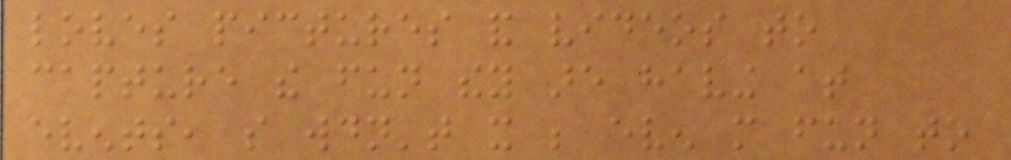loves pictures and videos to
capture the fun they are having at
events, so wouldn't it be even more fun to
